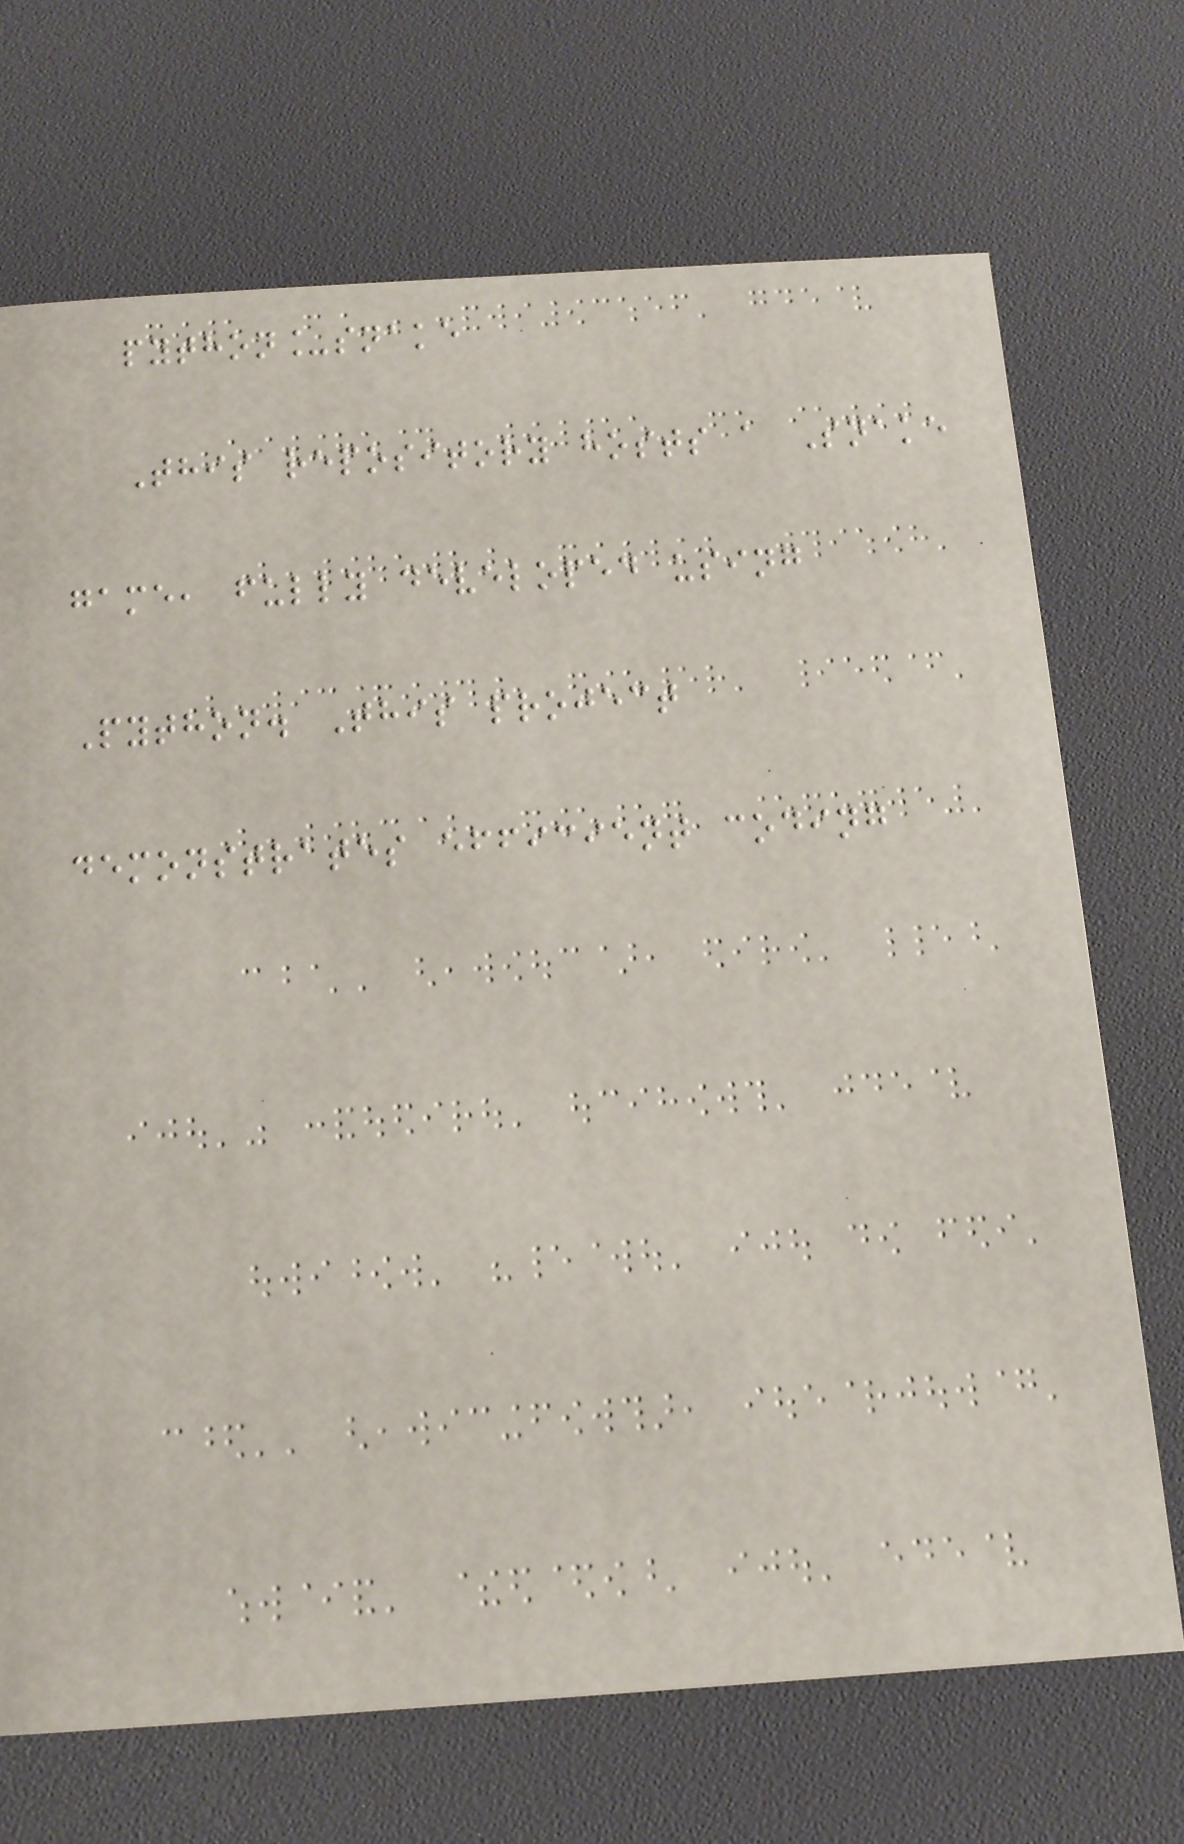python_snake
This repository hosts a Snake
game, fully developed using
Python. This project
demonstrates efficient coding
